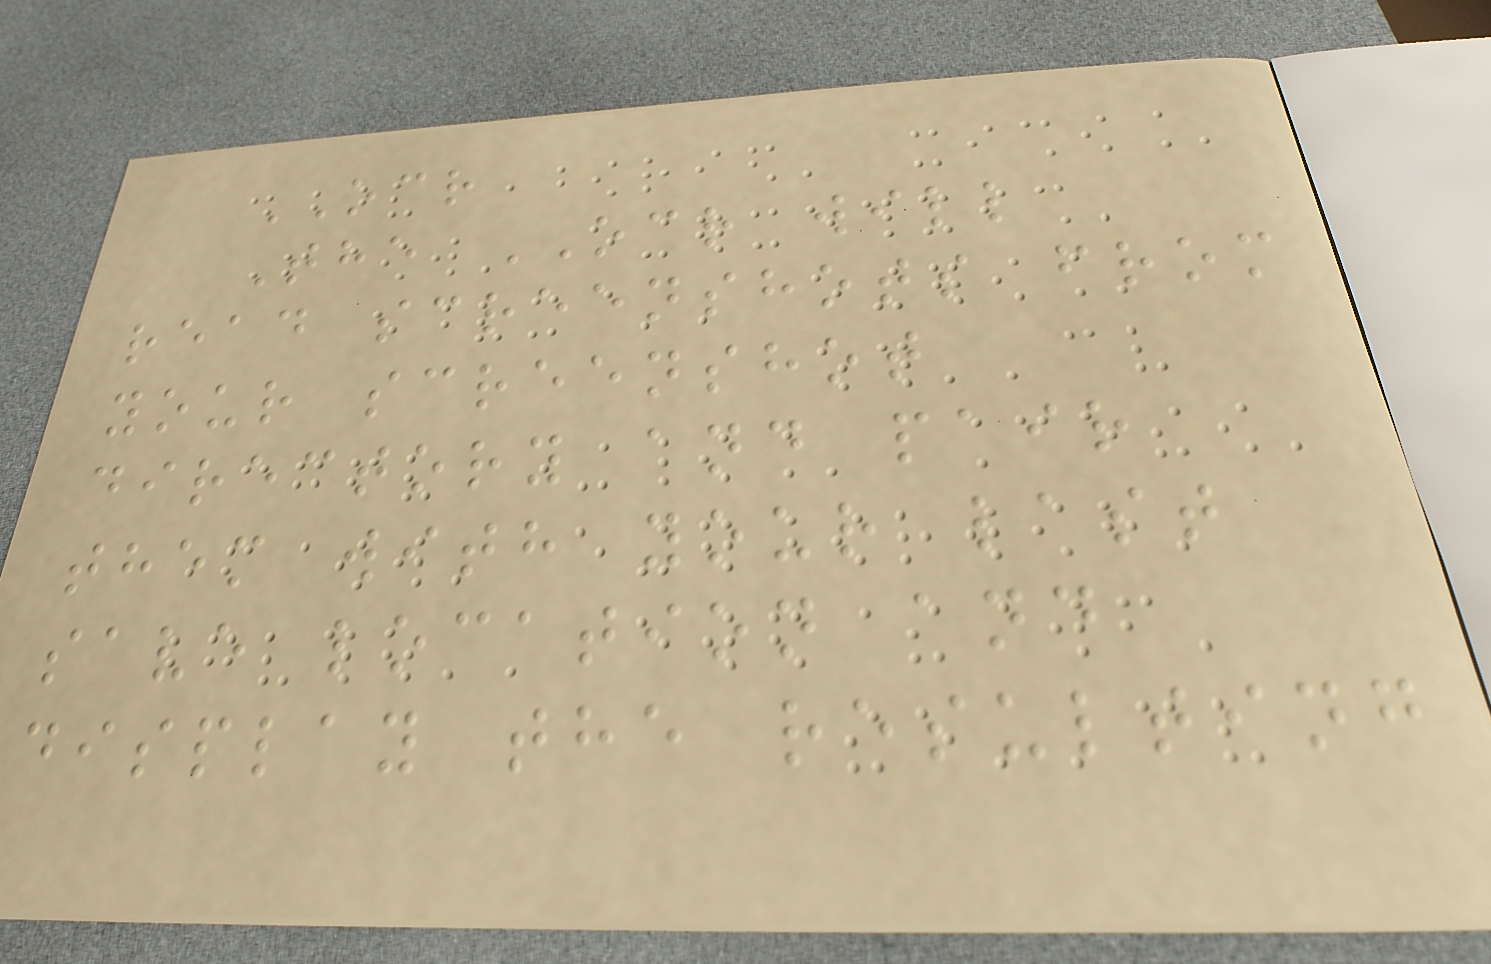OCR
The OCR will
read screenshots from
your screenshot
directory and pair
them with your last
save location and
display the resulting
